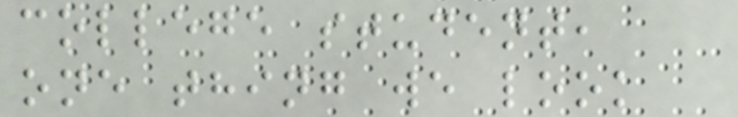college student,
one thing we look
